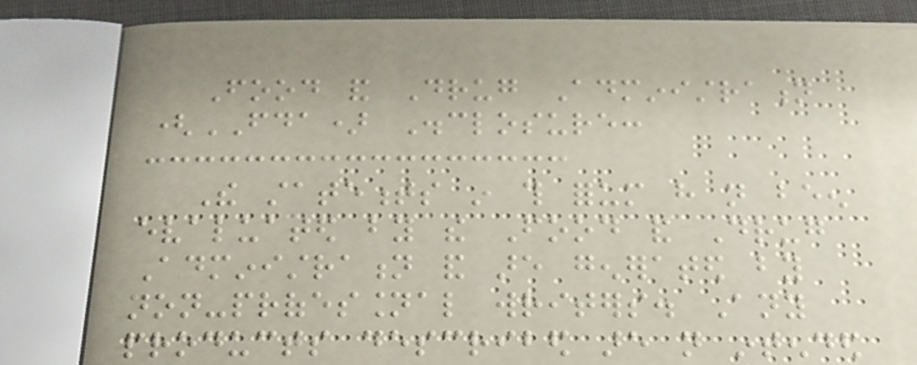Food and Drug Administration
(FDA) Disclosure:
The statements in this forum have not been
evaluated by the Food and Drug
Administration and are generated by
non-professional writers. Any
products described are not intended
